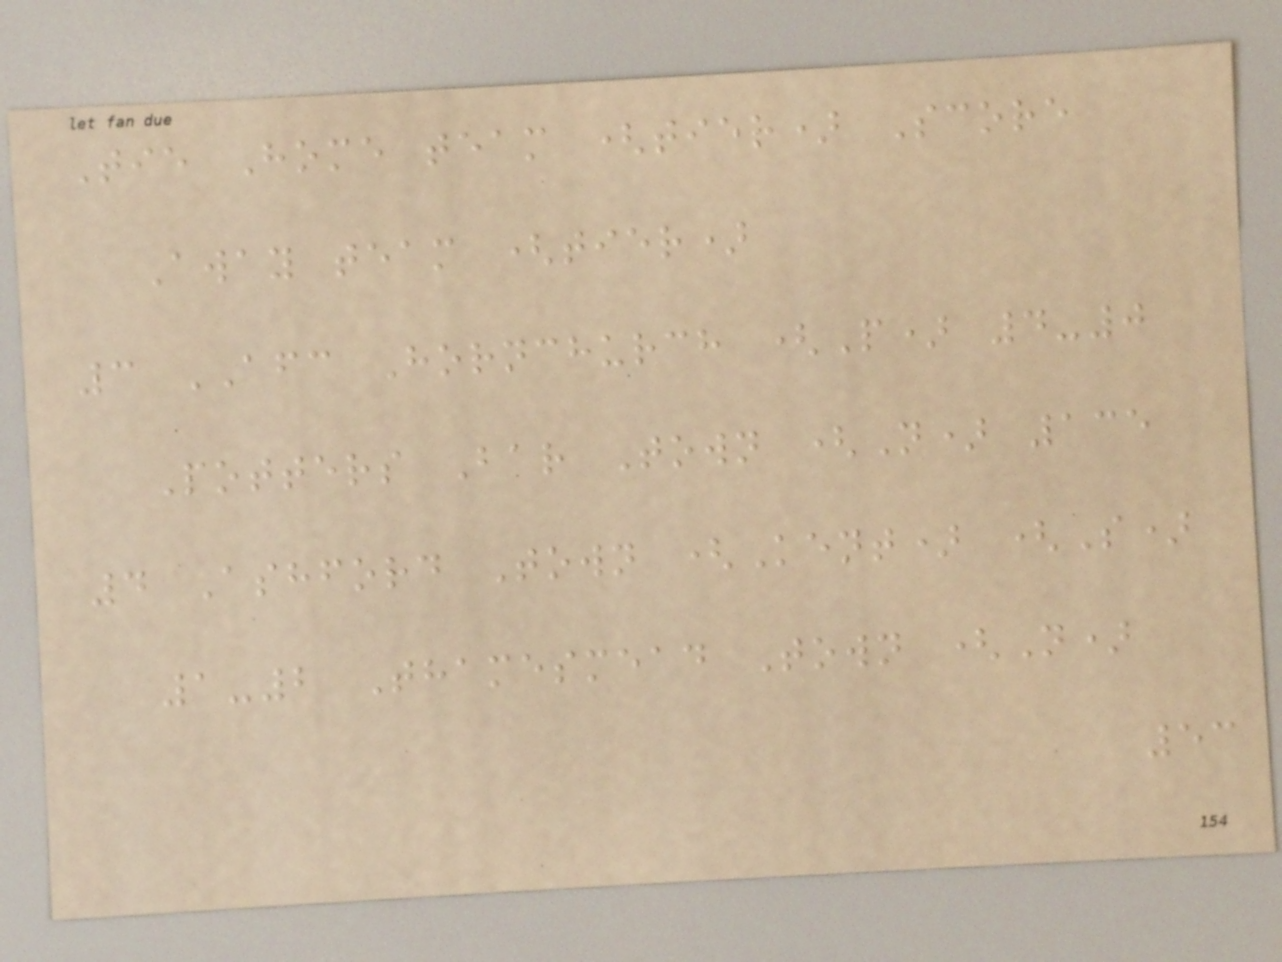Tie Home team (tier) Score
Away team (tier)
3 AFC Hornchurch (P) 4-0
Potters Bar Town (N) 135
4 Ashford Town (Kent) (S)
1-2 Thamesmead Town (N)
53
